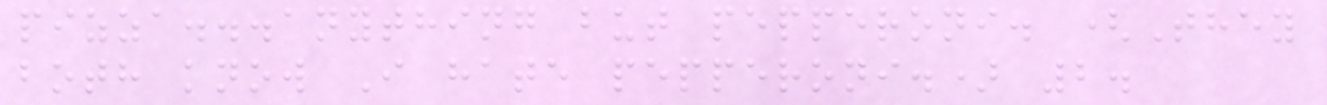pizza...anything but pepperoni. (They
both know I hate pepperoni.) 2.
